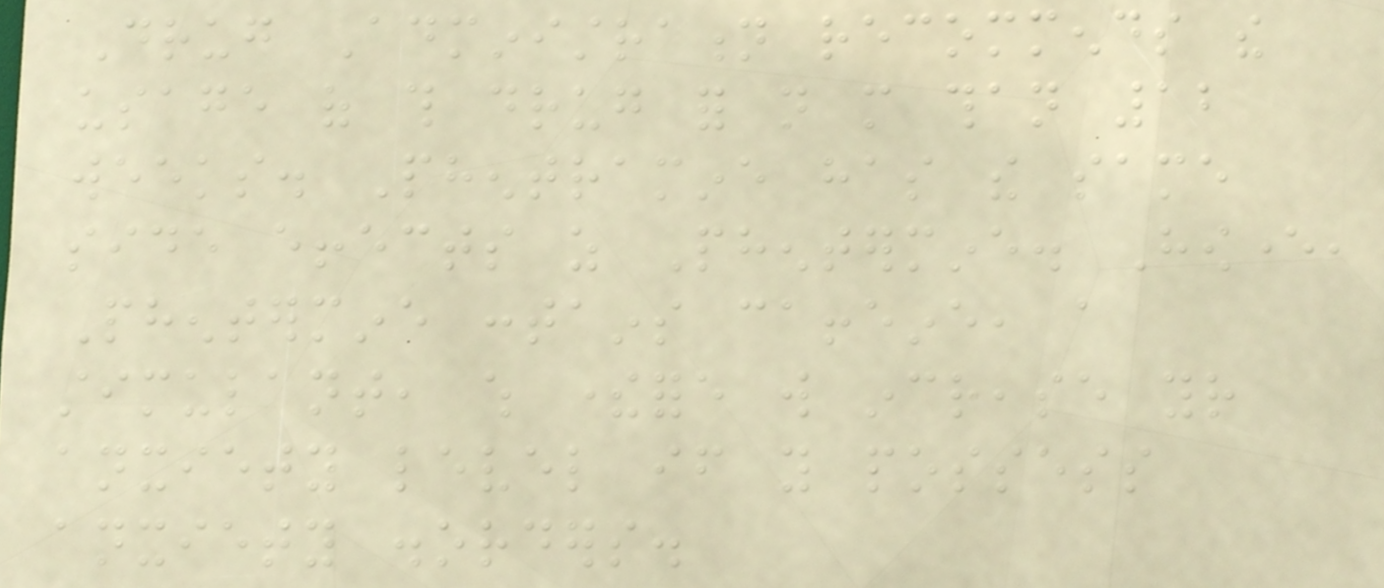Drug Administration recommends the
usage of this drug for not more than 12
weeks. Phentramine has the same
side effects as Phentermine. However,
Phentermine contains caffeine, a
stimulant, which therefore will increase your
anxiety level if you possess
anxiety disorders.
